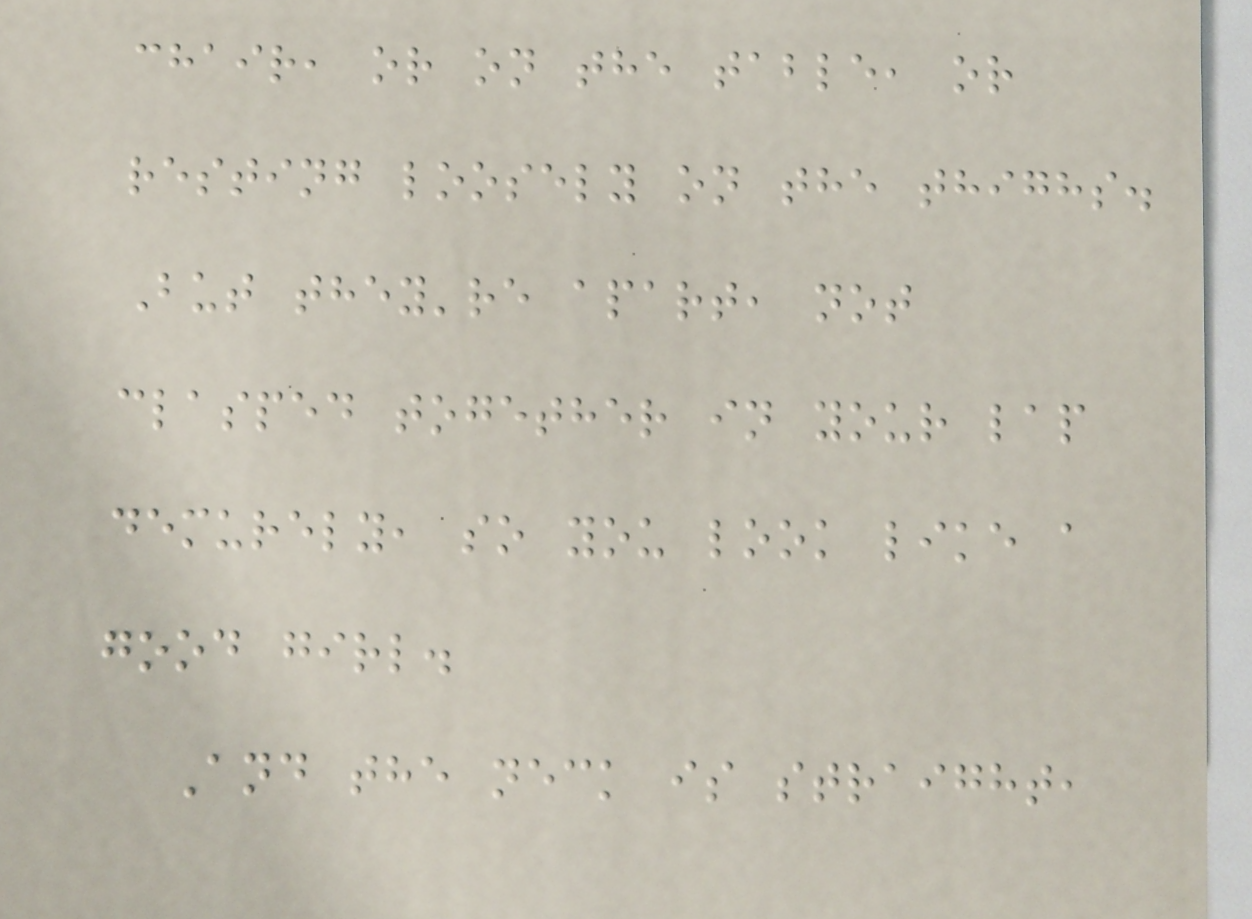chair, or on the table, or
resting loosely on the thighs.
But they're apart, not
clasped together in your lap
demurely, so you look like a
good girl.
And the neck is straight,
